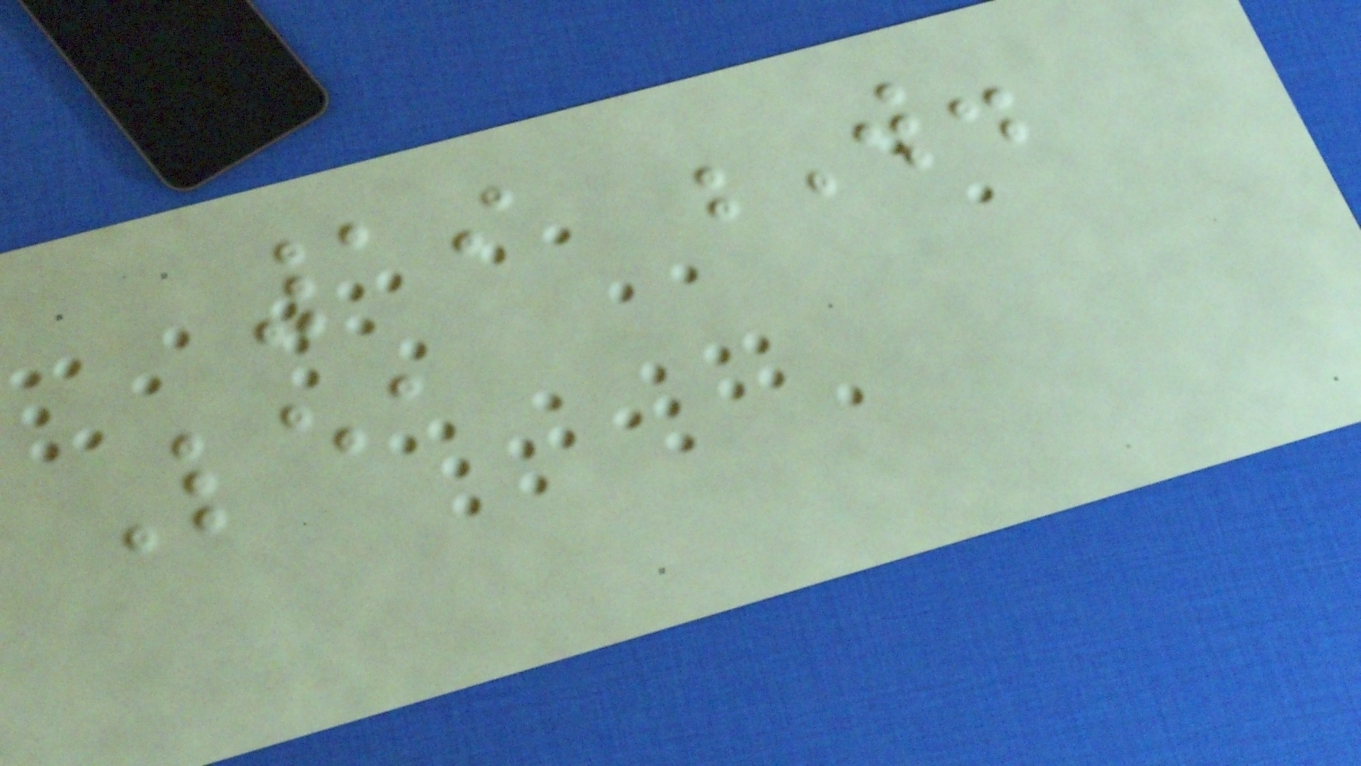19 W.
Lea
